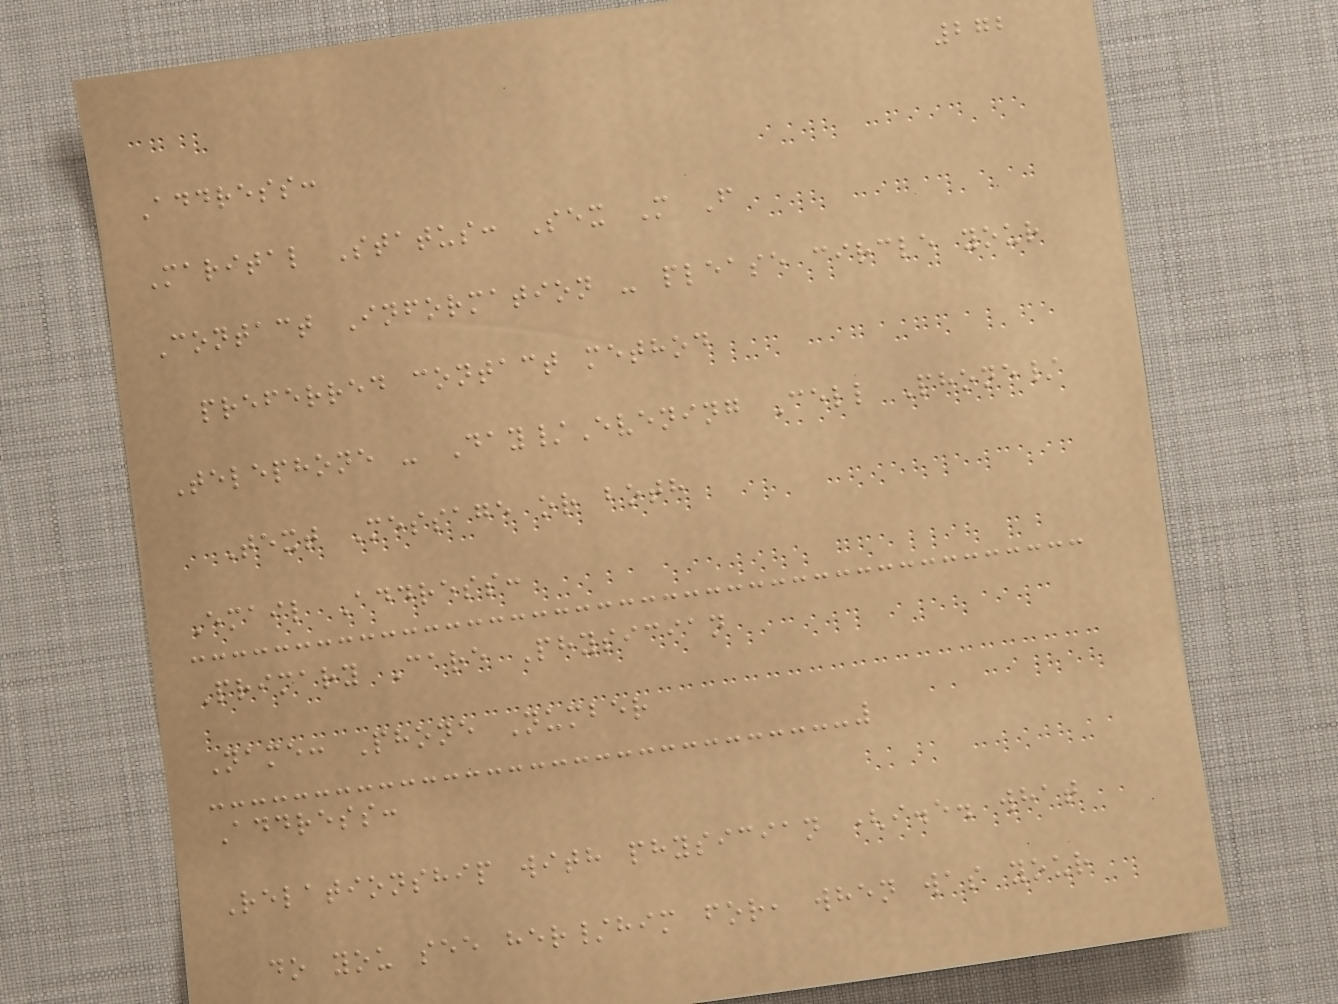272
Address:
Marital Status: Sex M F
Contact Information - please circle your
preferred contact method
Telephone - Day/Evening Cell Phone/
Text Message or both
Email Address:
Primary Care Physician
Name: Phone Number
Address:
Relationship with physician (i.e. what
do you see her/him for, when was your
